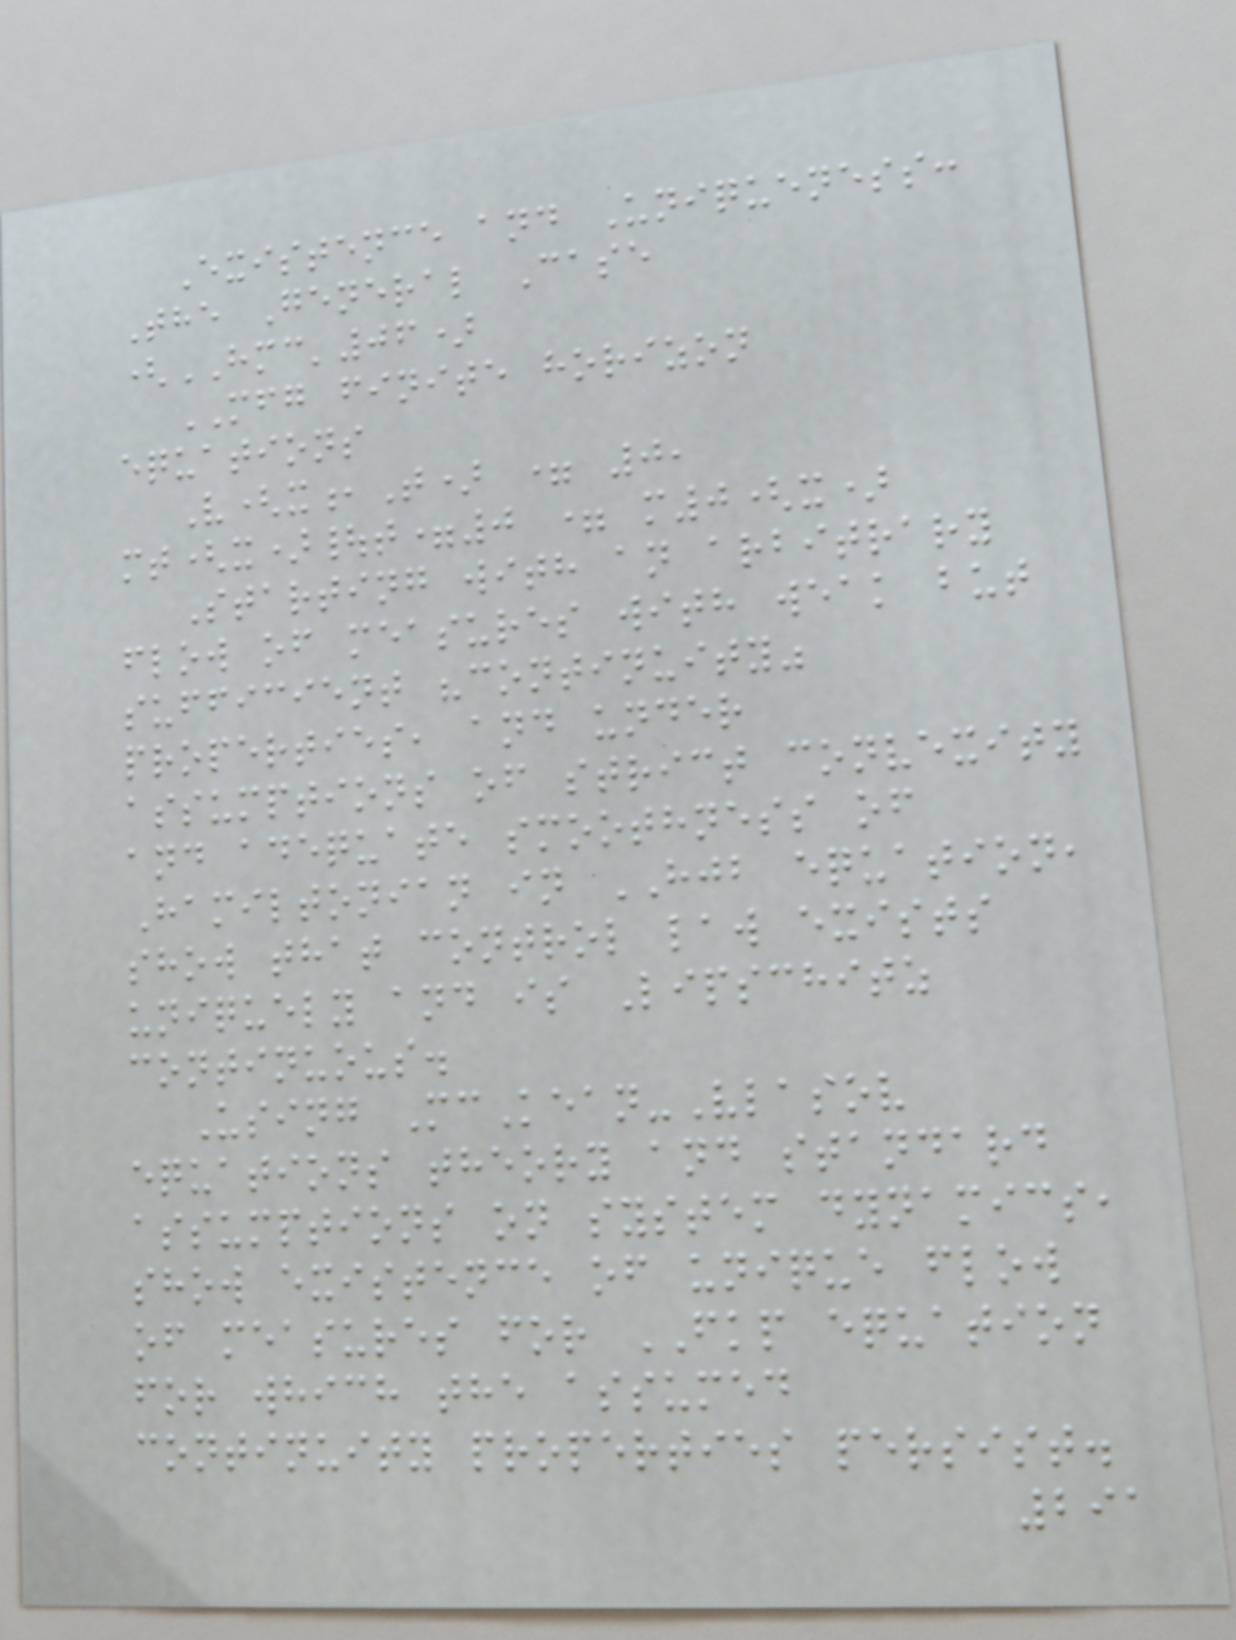Existence and Uniqueness:
The General Case
(HMC'06)
MFG finite horizon
equations
V(x,T) = 0,
mt(x)|t=0 = m0(x)
Starting with an arbitrary
flow of measures with weak but
sufficient "continuity"
properties, and under
assumptions of strict convexity
and adequate smoothness of
Hamiltonian in HJB equation,
show that control law exists
uniquely and is Lipschitz
continuous.
Using McKean-Vlasov
equations theory and standard
assumptions on system dynamics,
show existence of unique flow
of measures for FKP equation
for which the assumed
continuity properties persist.
291
